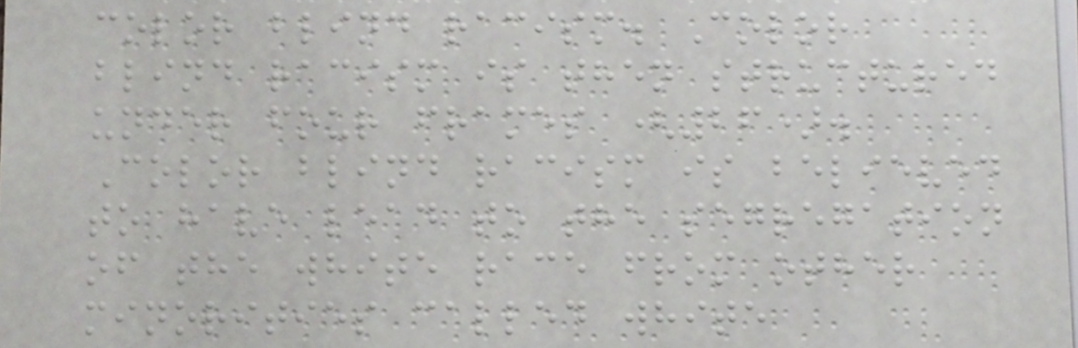color blind racism. Color
blind racism is then structured
under four frames (26).
Color blind racism is believed
to have lead to the segregation
of the white race from other
minorities called white
